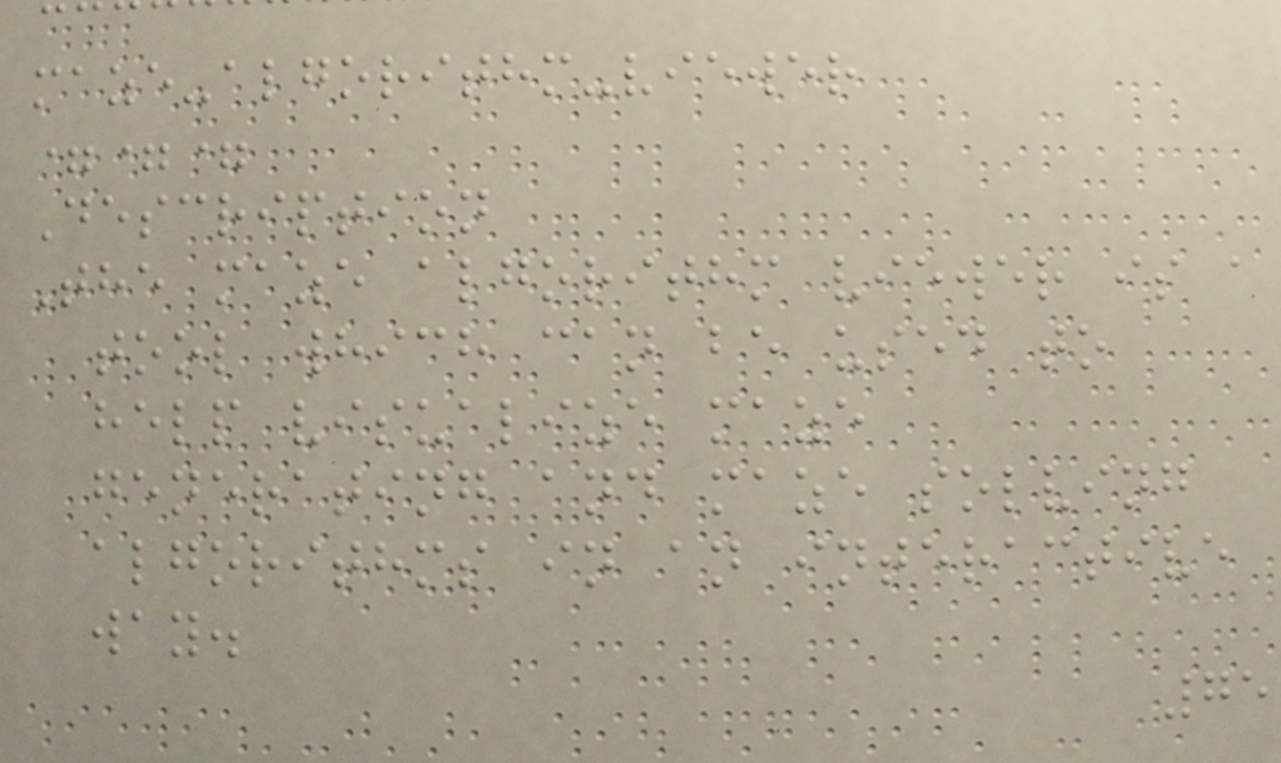maze-algorithm-viewer
===
Description
The maze algorithm viewer is a
tool which can be used to
help visualize maze
generating and maze solving
algorithms in an interactive
way.
75
